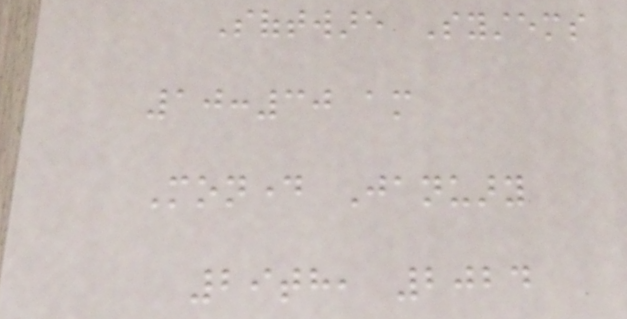Software Systems
10:30 am
Monday January
29th, 2024
